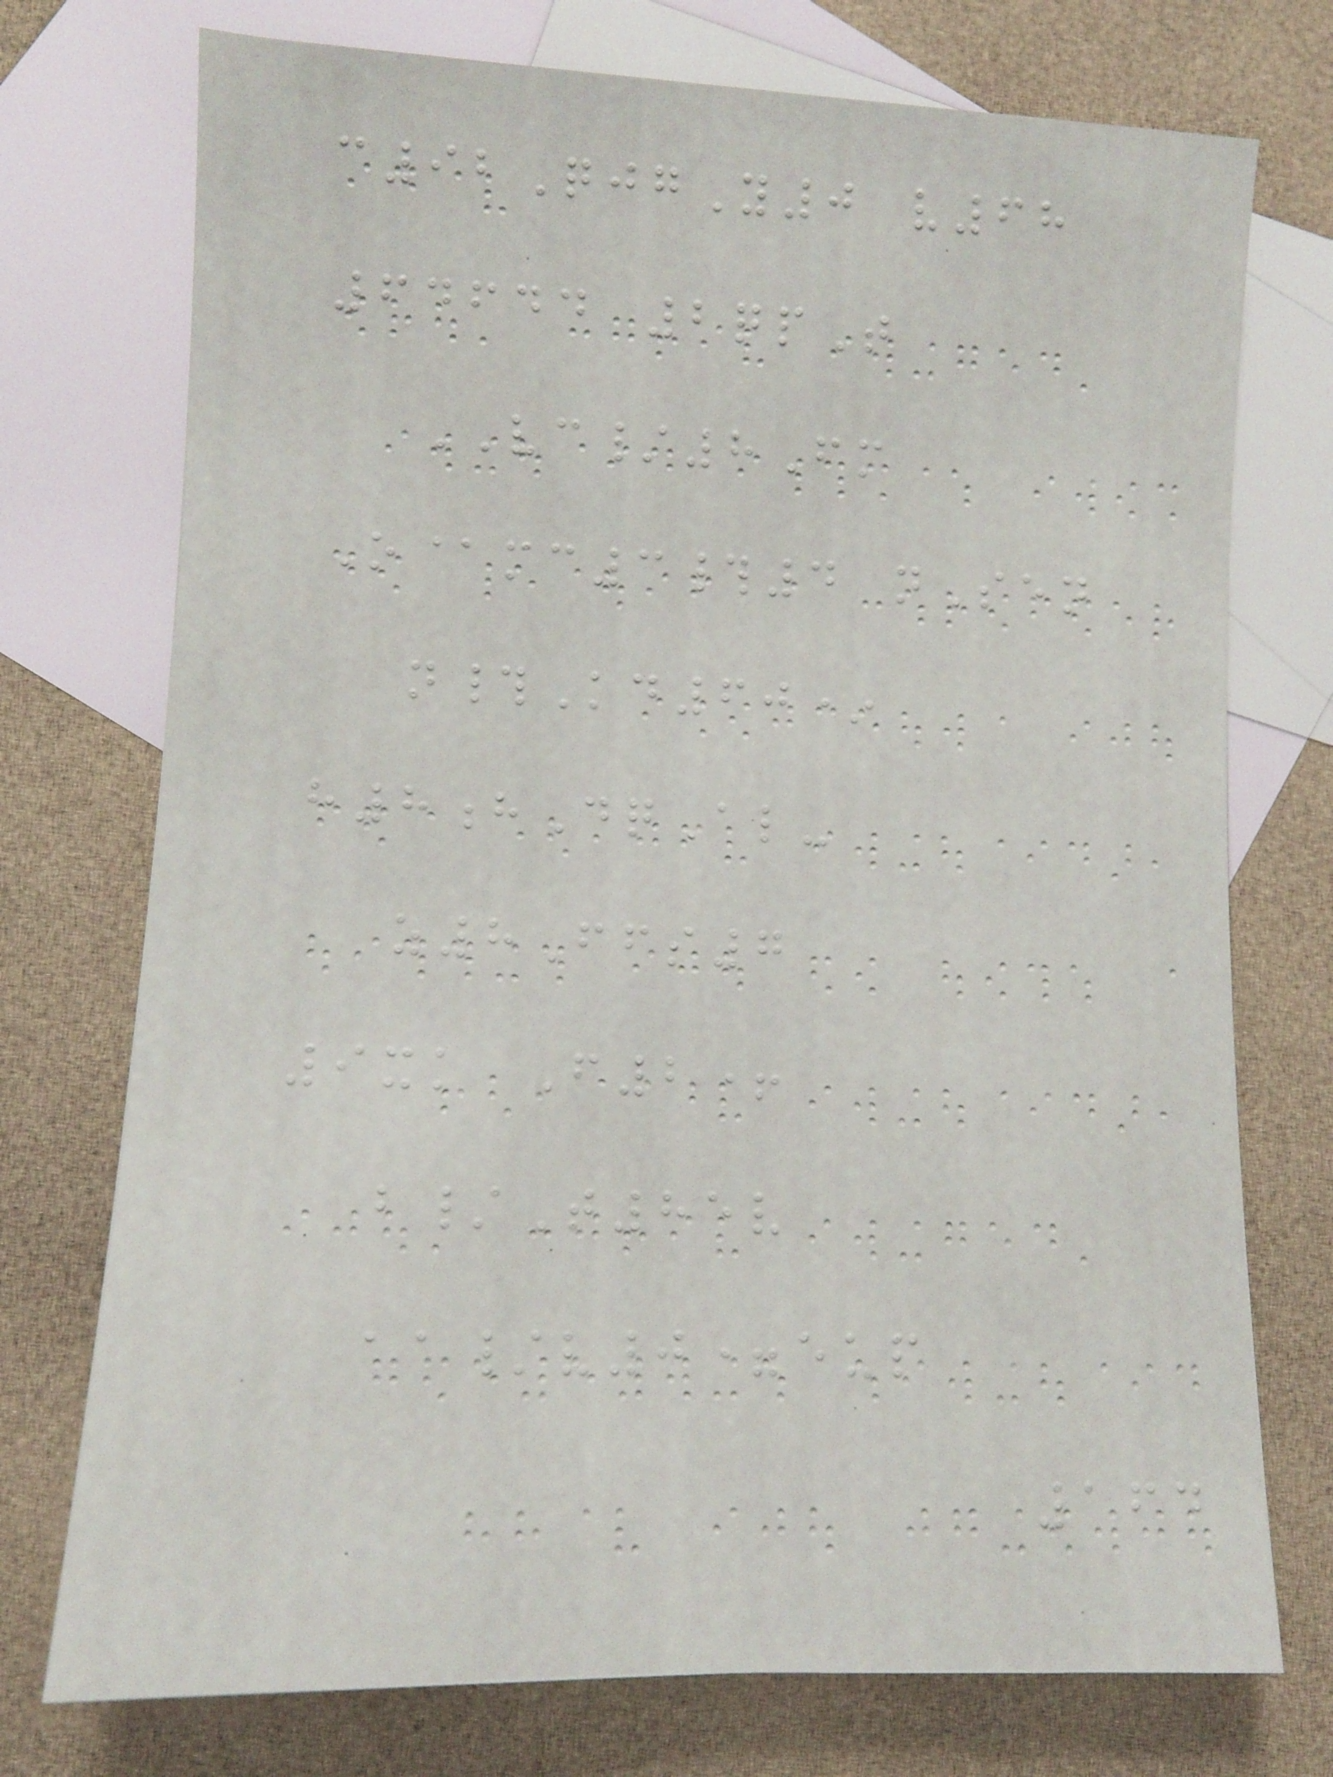c92QjgY0 v68
64644 2qpT
VC/8Fm
O@mc3#4 nSen
n#Kd60*
h8hDqAl-
z8Ffs7
9xk F2+
b/T85v
aa/v0=eup
164
